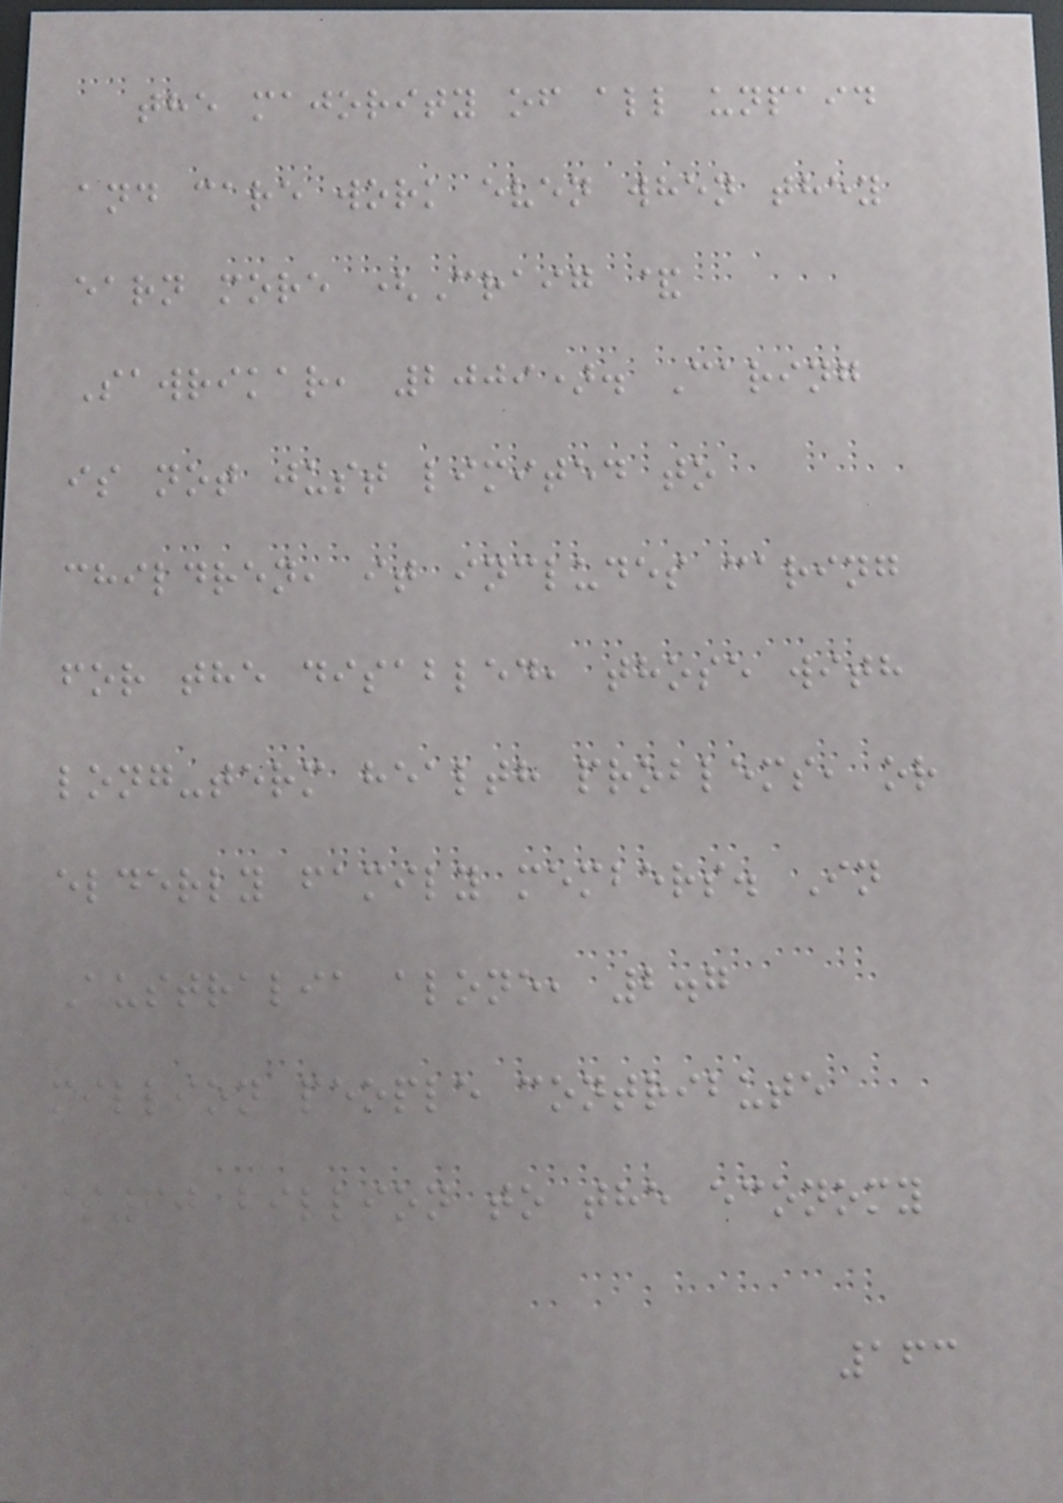the majority of all unpaid
and care work even when they
earn more (Craig &
Sawrikar, 2009). Caring
is not just limited to
children, it includes caring
for the disabled, those with
long-term health problems, or
elderly family members. In
Australia alone, 2.7
million people contribute
$60 billion to the economy
163
